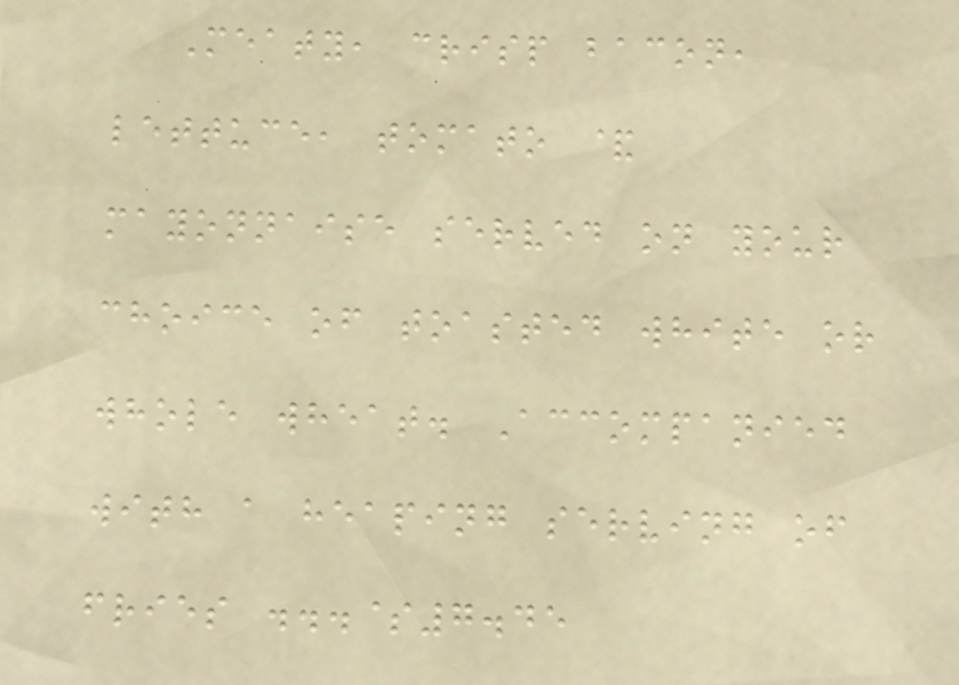Meaty, crisp bacon,
lettuce, tomato &
mayonnaise served on your
choice of toasted white or
whole wheat. Accompanied
with a heaping serving of
fries ...$7.45
